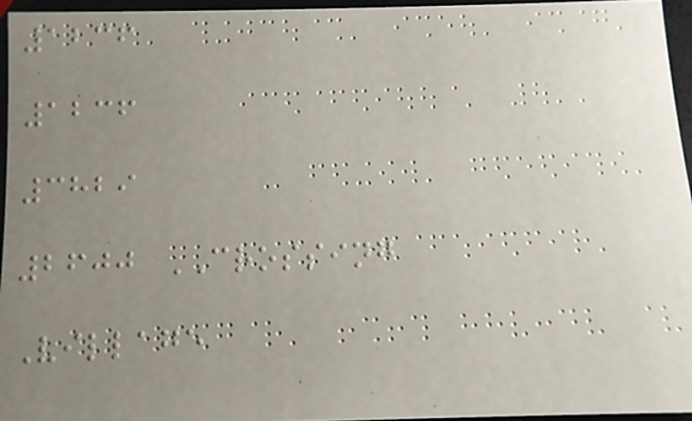1236
1236
3829
2600 CROSSING
Village
